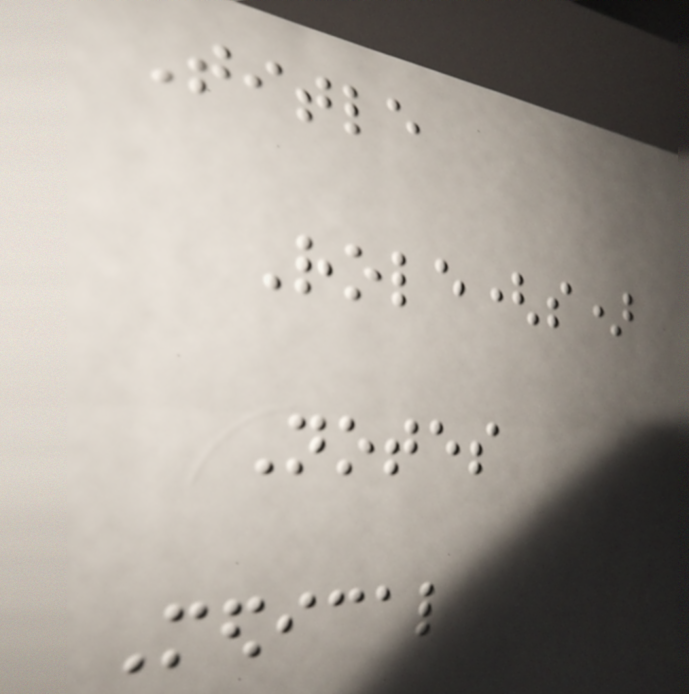Title
Role(s)
Notes
Medical
